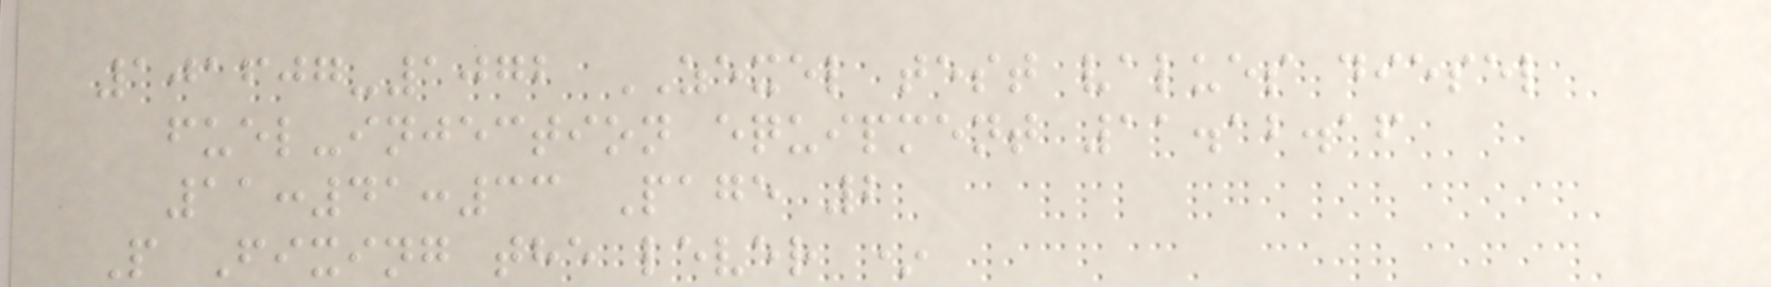101607-1072 ZEXEL test values diesel
fuel-injection equipment 11.12.16
11:41:33 Page 2
P Fixing the lever *
